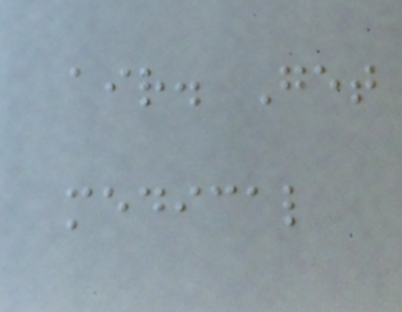air. Get
medical
